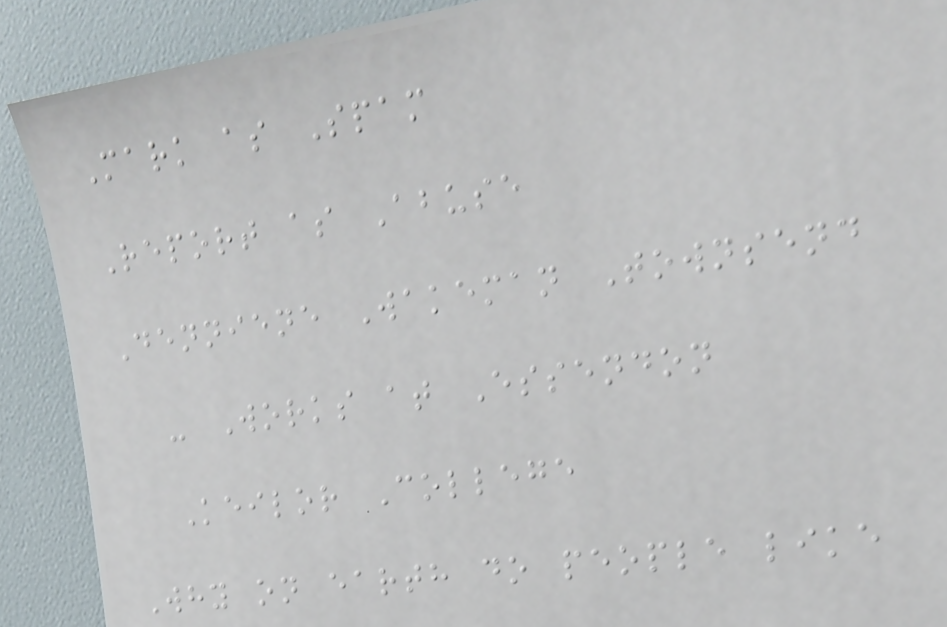Mark as Spam
Report as Abuse
Denniene Wakeman Townsend
- Works at Essendon
Keilor College
Why on earth do people like
